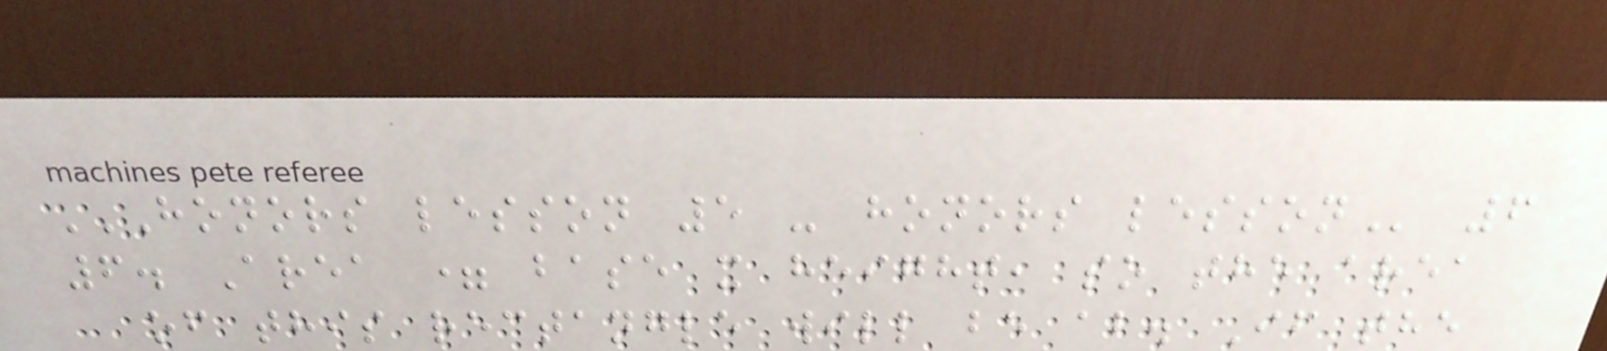HONORS LESSON 5 - HONORS LESSON 6
6. Area = base x height, so the area
of this rectangle will be ab. If the
